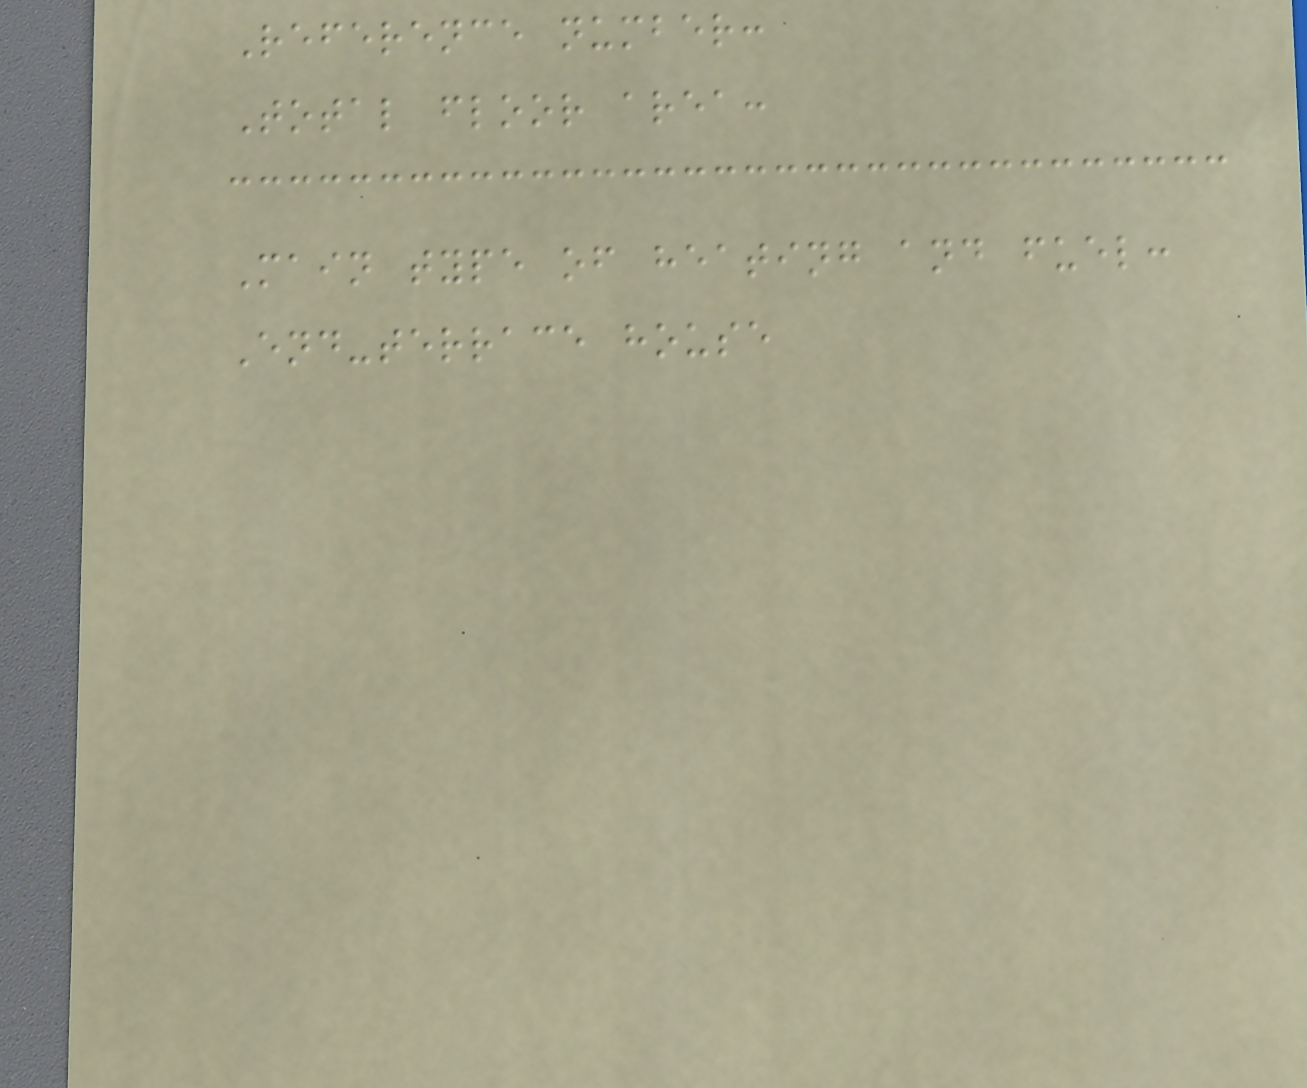Reference number:
Total floor area:
Main type of heating and fuel:
End-terrace house
